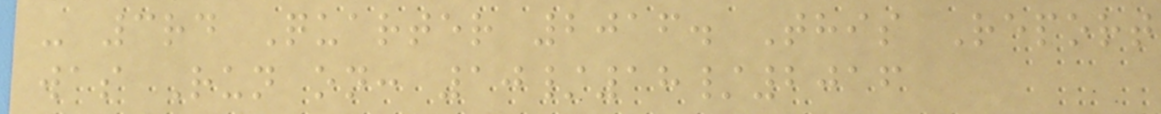- 3rd Quarter 2016. This Report
was Run on: 10/18/2016
